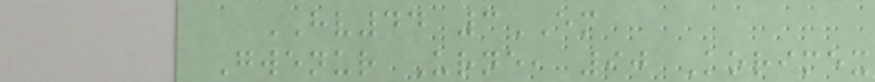HV44 3EM
Gwenur Urne, 90 Korimex
